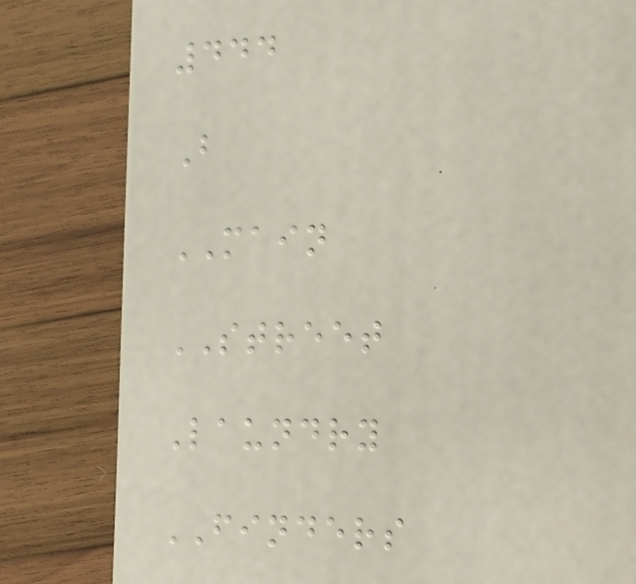444
B
MAIN
STREET
Laundry
FINDERS
